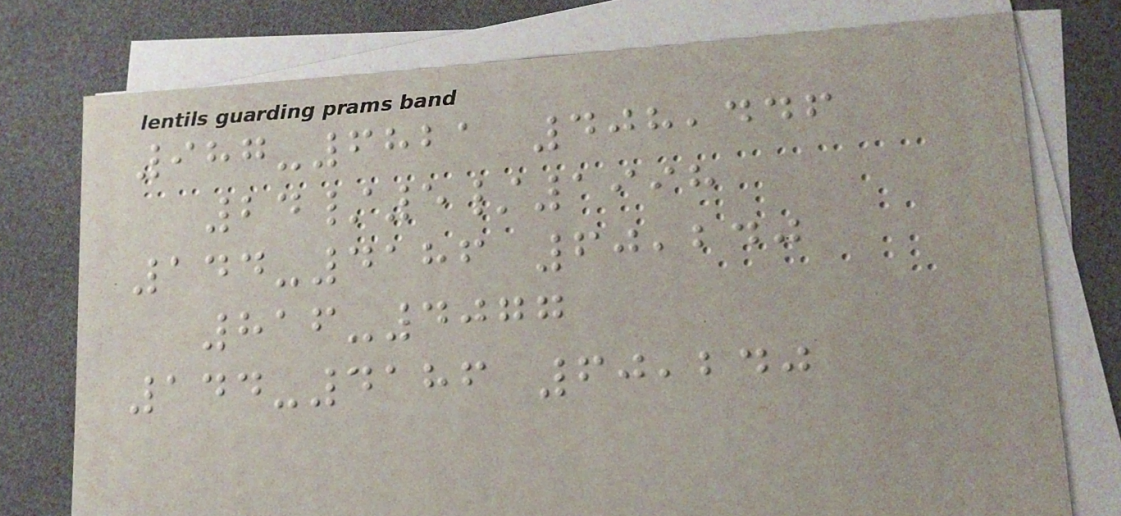987-6821 408,446
24/5/1998
144-4186 60,240
816-4077
144-4186 60,240
